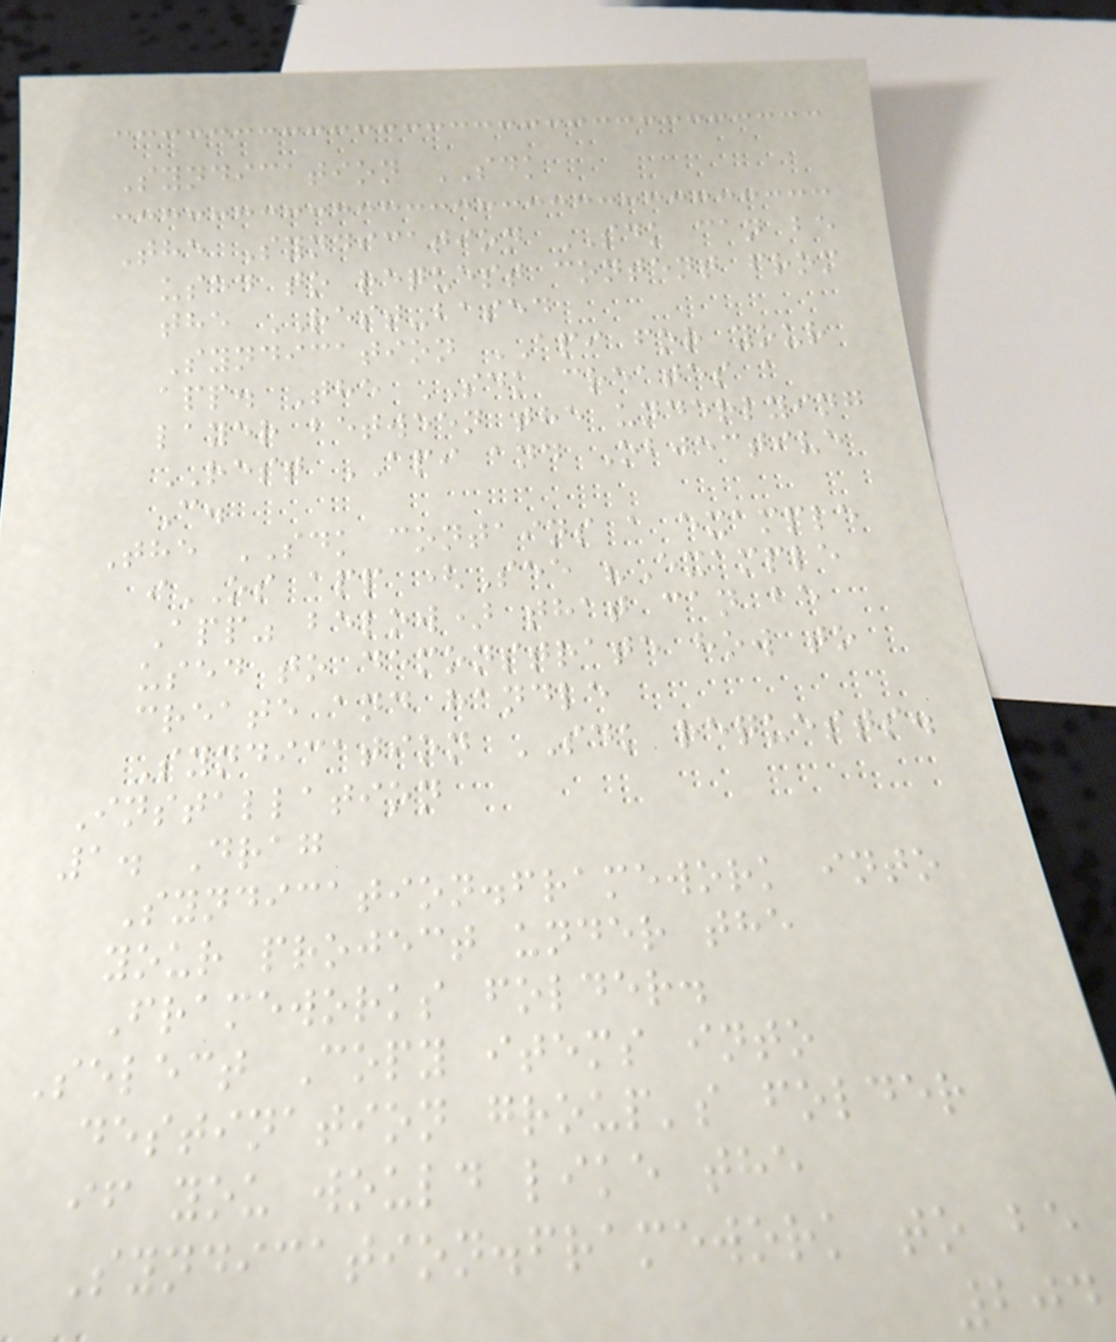Syndication SDK
The Syndication SDK can be
used to request content from
the REST-based
Syndication API for your
app. The SDK creates a
layer between the underlying
REST API and Objective
C.
The SDK contains a example
iOS app (See "Example
App" below) that can be
used to demonstrate how to
create and handle
Syndication SDK requests.
Installation
1. Drag
Syndication.framework into
your project under the
Frameworks folder.
Select Copy items into
destination group's folder
if you would like the
Syndication.framework to be
204
